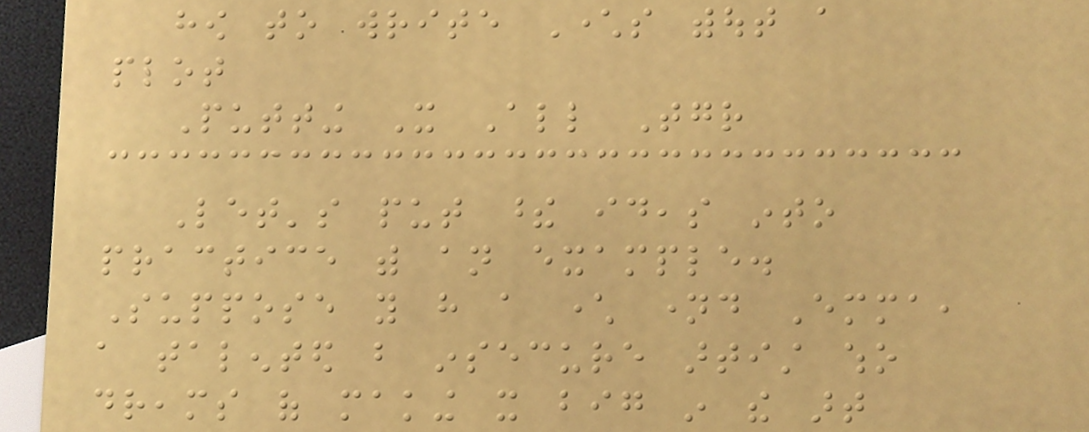how to write Characters without a
plot
Putting It All Together
Let's put these ideas into
practice with an example.
Suppose you have a character named Emma,
a talented but insecure artist who
dreams of making it big in the art
